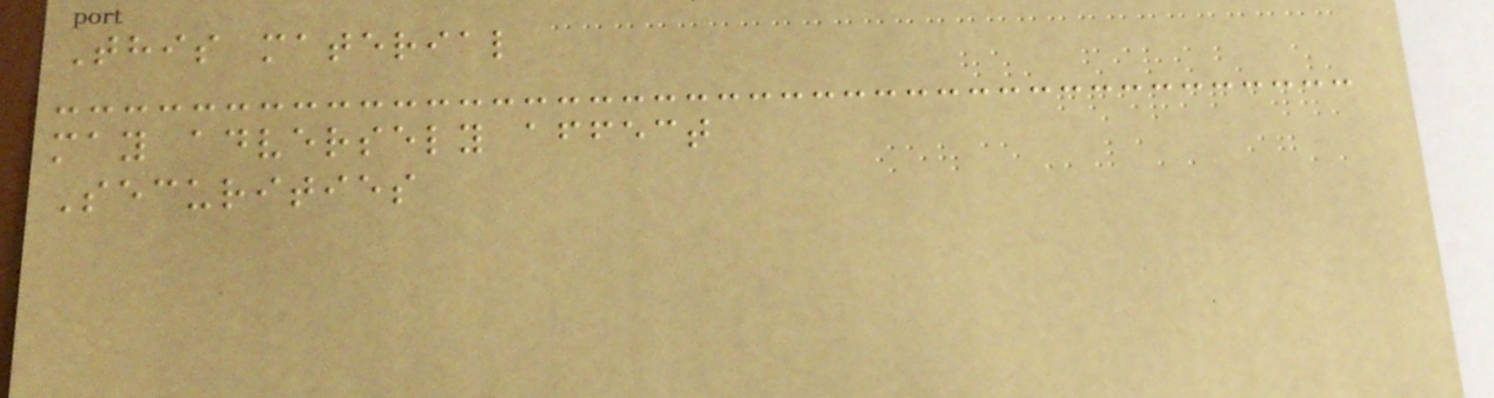This material
may adversely affect
Securities
